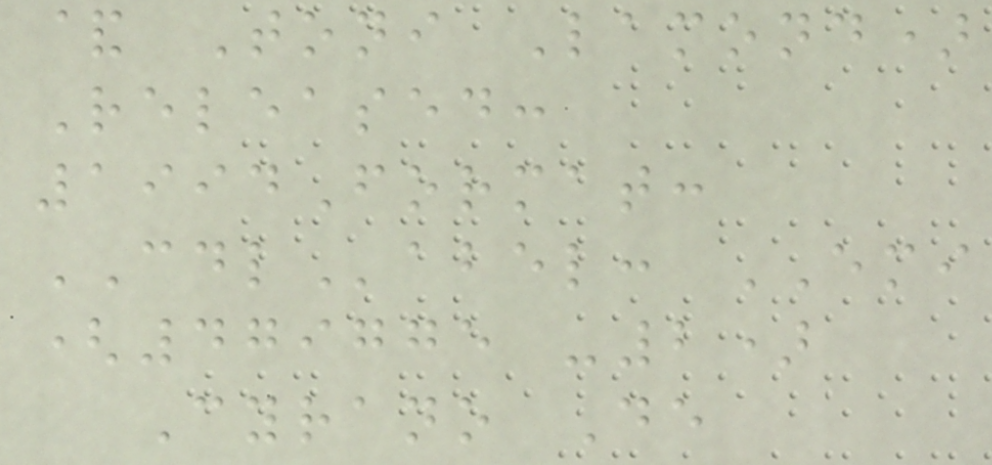& Toni Lamond)
Released:
1994Format:
CDLabel: EMI
(479775 -2)
Cyrano De
